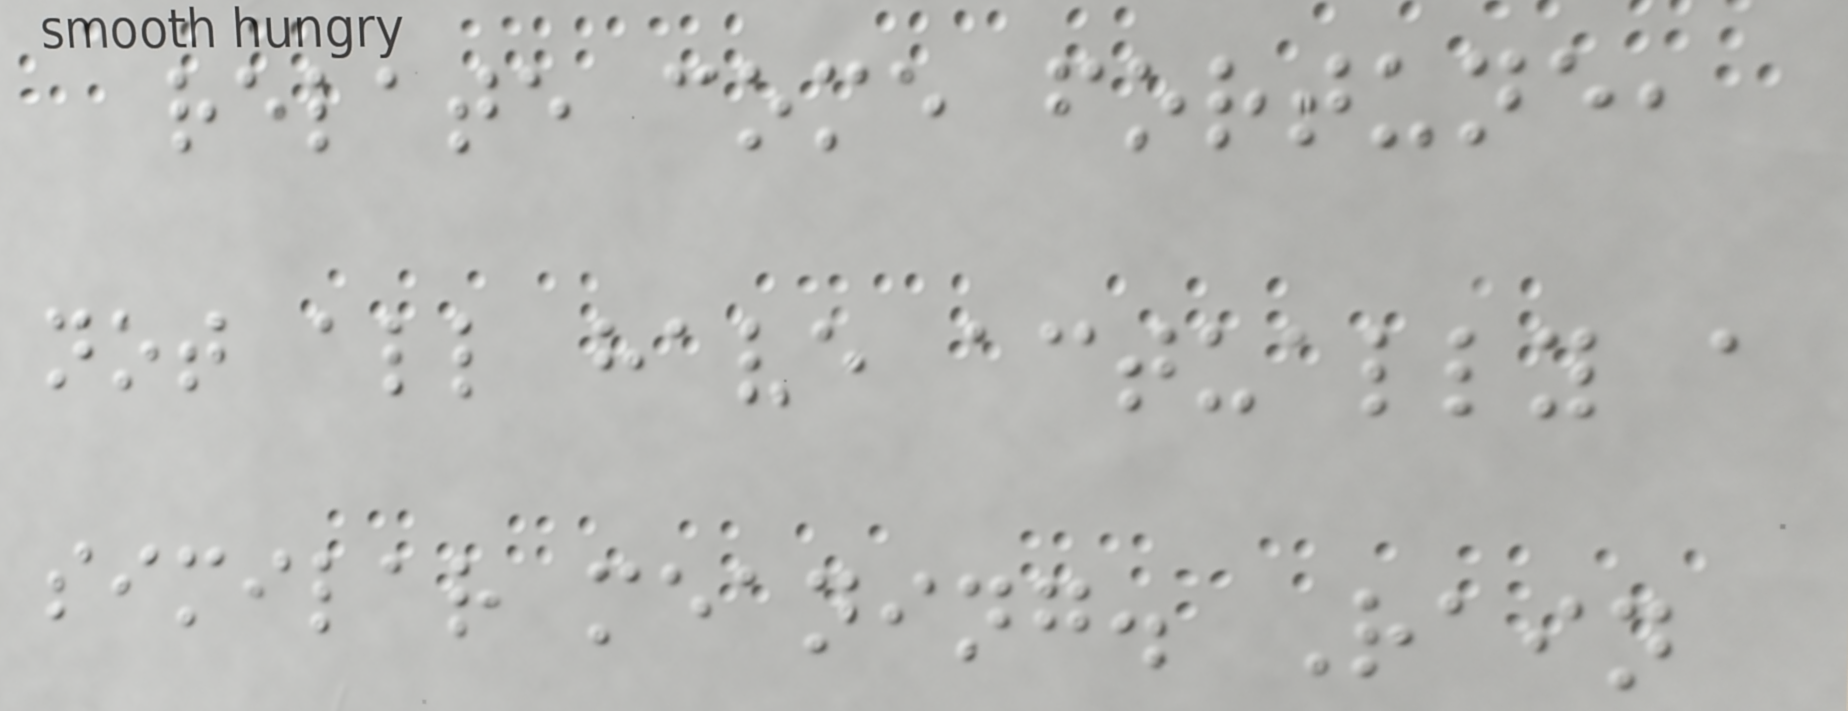relate come fortune,
not all have actually a
similar meaning. Rain
